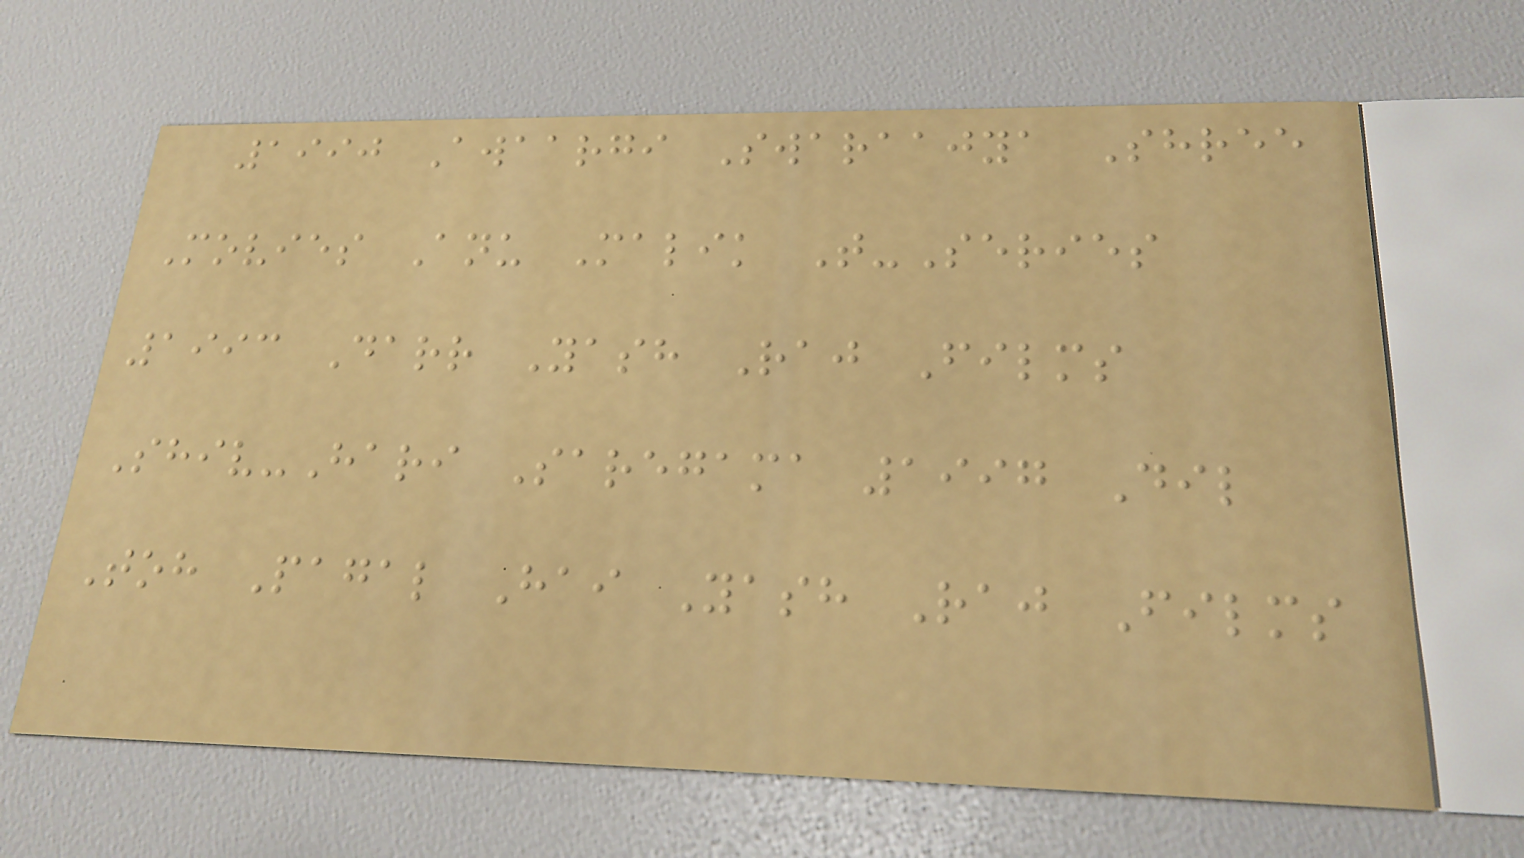1990 Awaargi Swaraajya Shree
Movies Anu Malik T-Series
1993 Darr Yash Raj Films
Shiv-Hari Saregama 1997 Dil
Toh Pagal Hai Yash Raj Films
